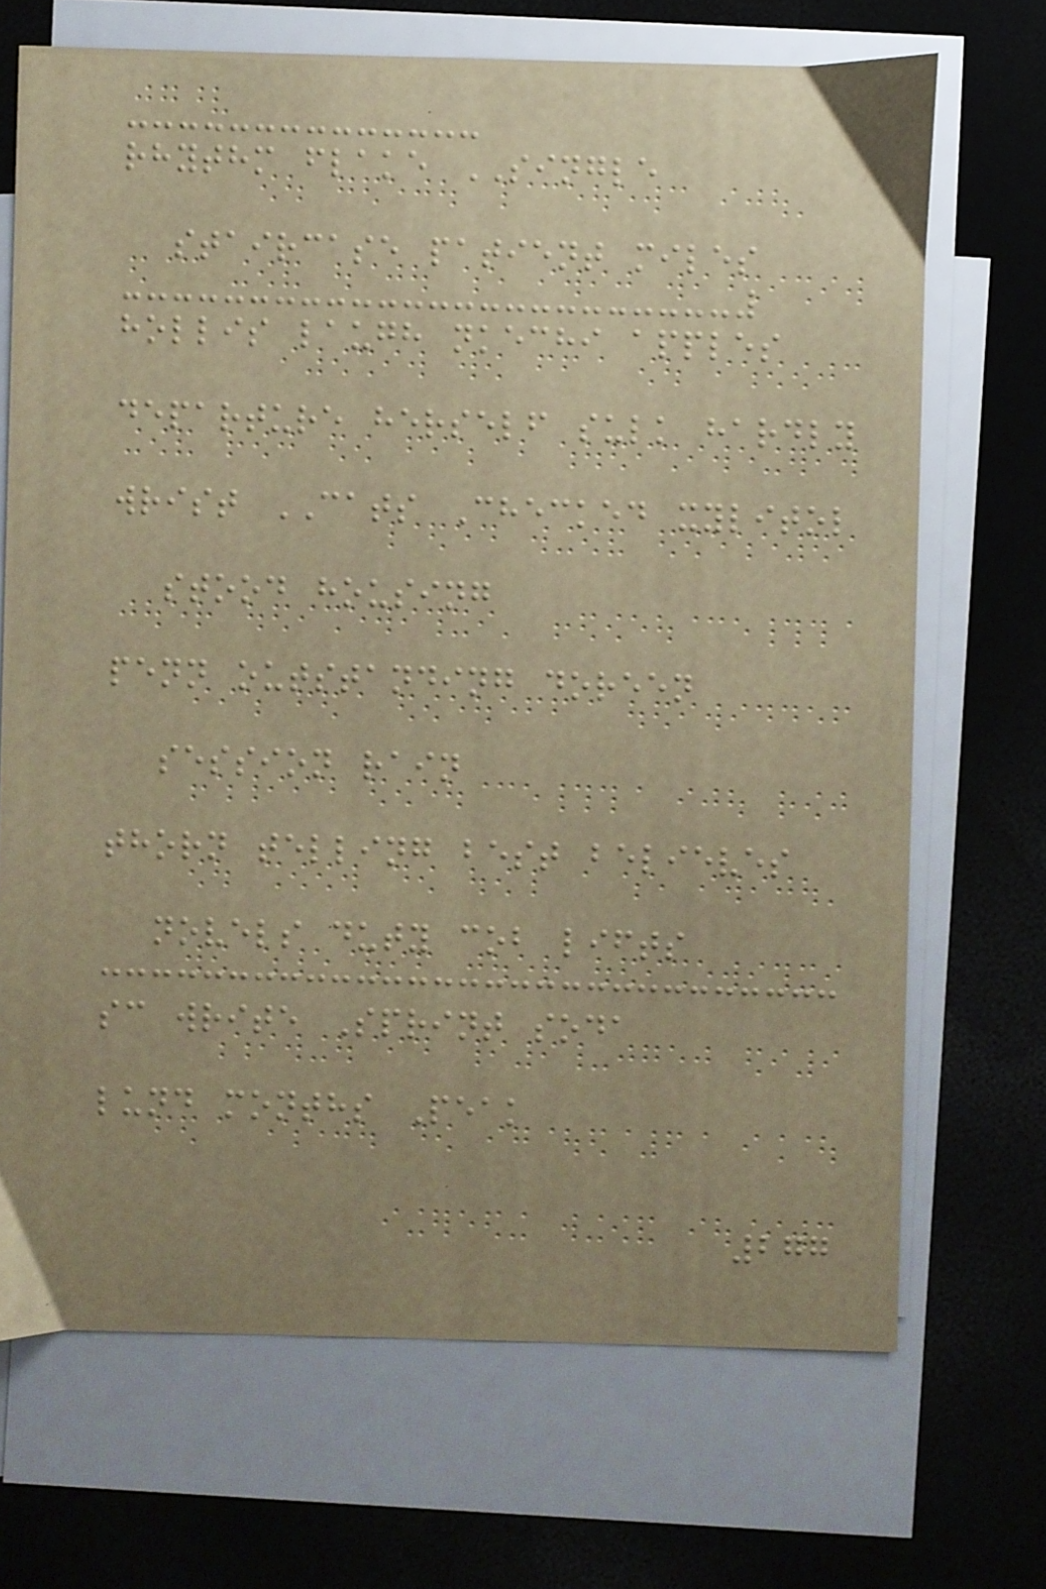rhythm flake SINGLE
staircase patient miles
hollis laugh nkechi apples
departure herself sulk hardly
wrist CATS Checked xylitol
stood housing
penn outstanding doreen
session rain
thorn telling best believes
novels duty cob lifts
sc write Sprint soda
lund months Peak
277
